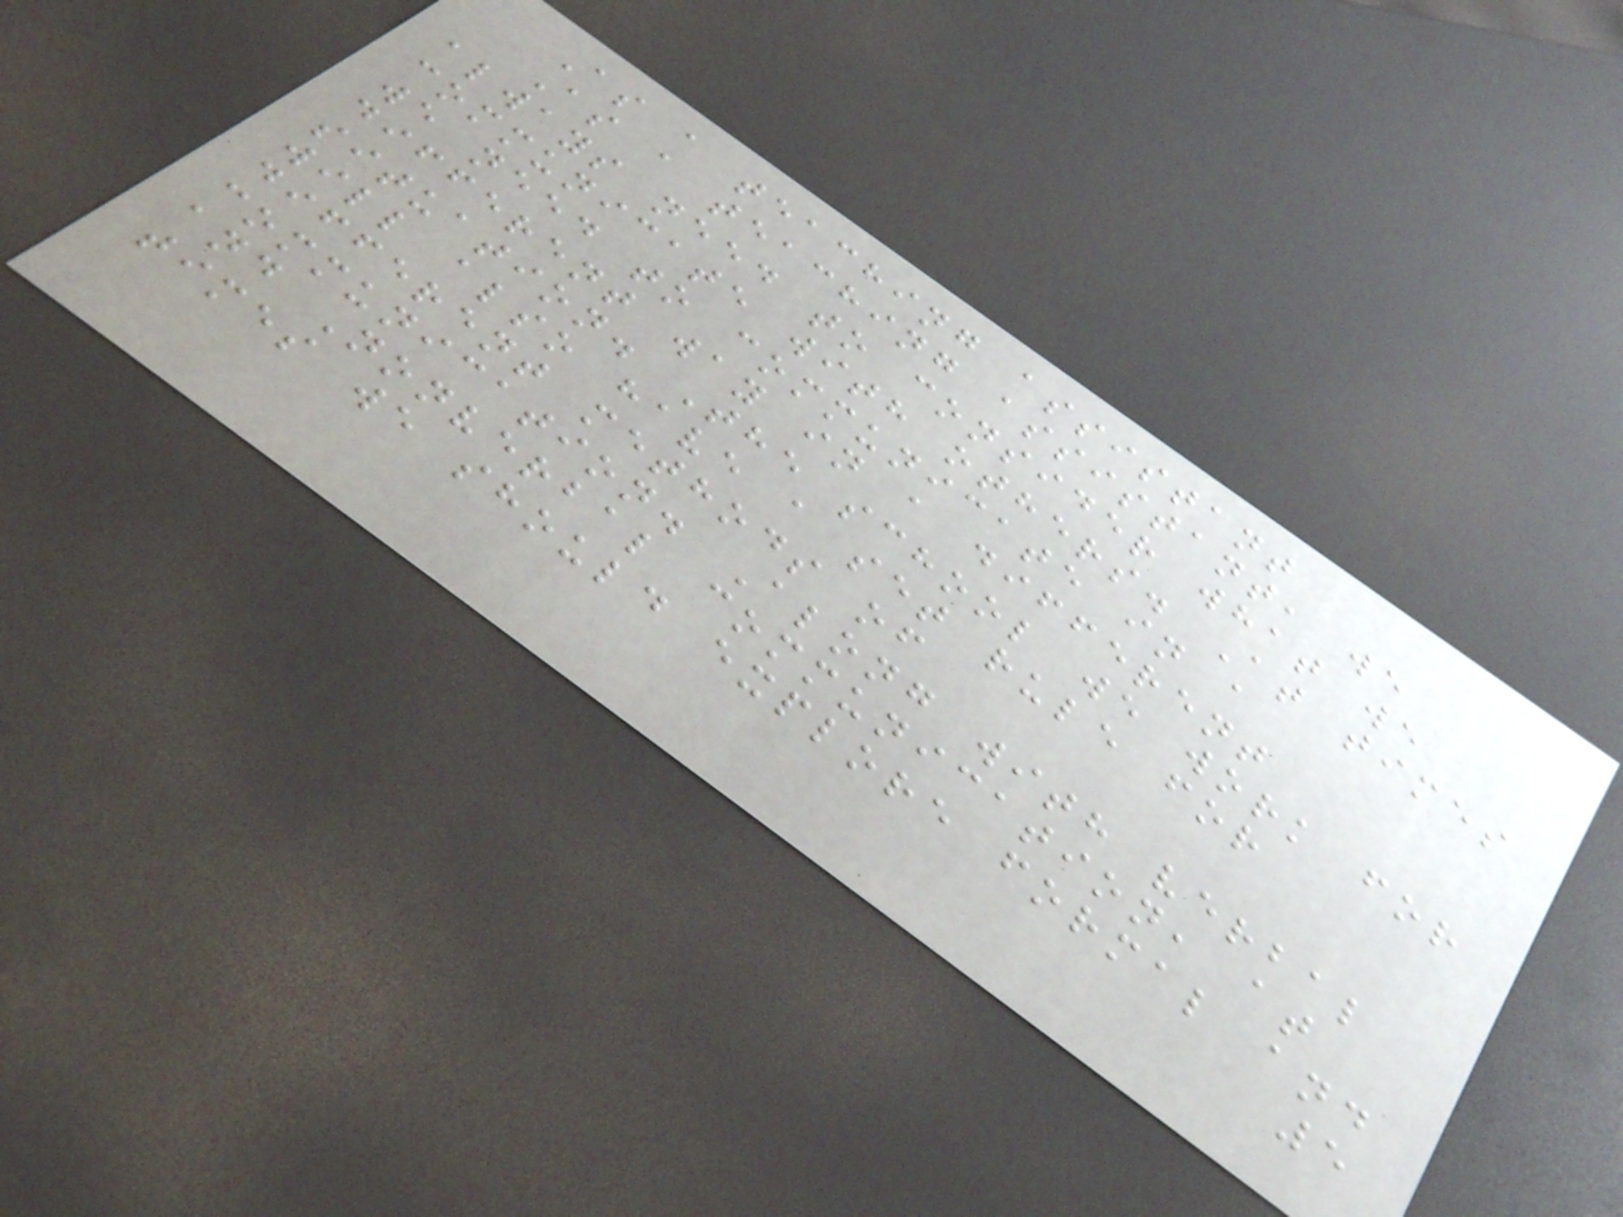As a teaching assistant
As a teaching assistant, we
always need to consider what we
communicate with others. At times
we need to communicate in a
different way in a different
situation. The school we work for
will also have a set rule for
different methods of
communication. Along with verbal
and Nonverbal communication, at
times we should explore formal and
5
